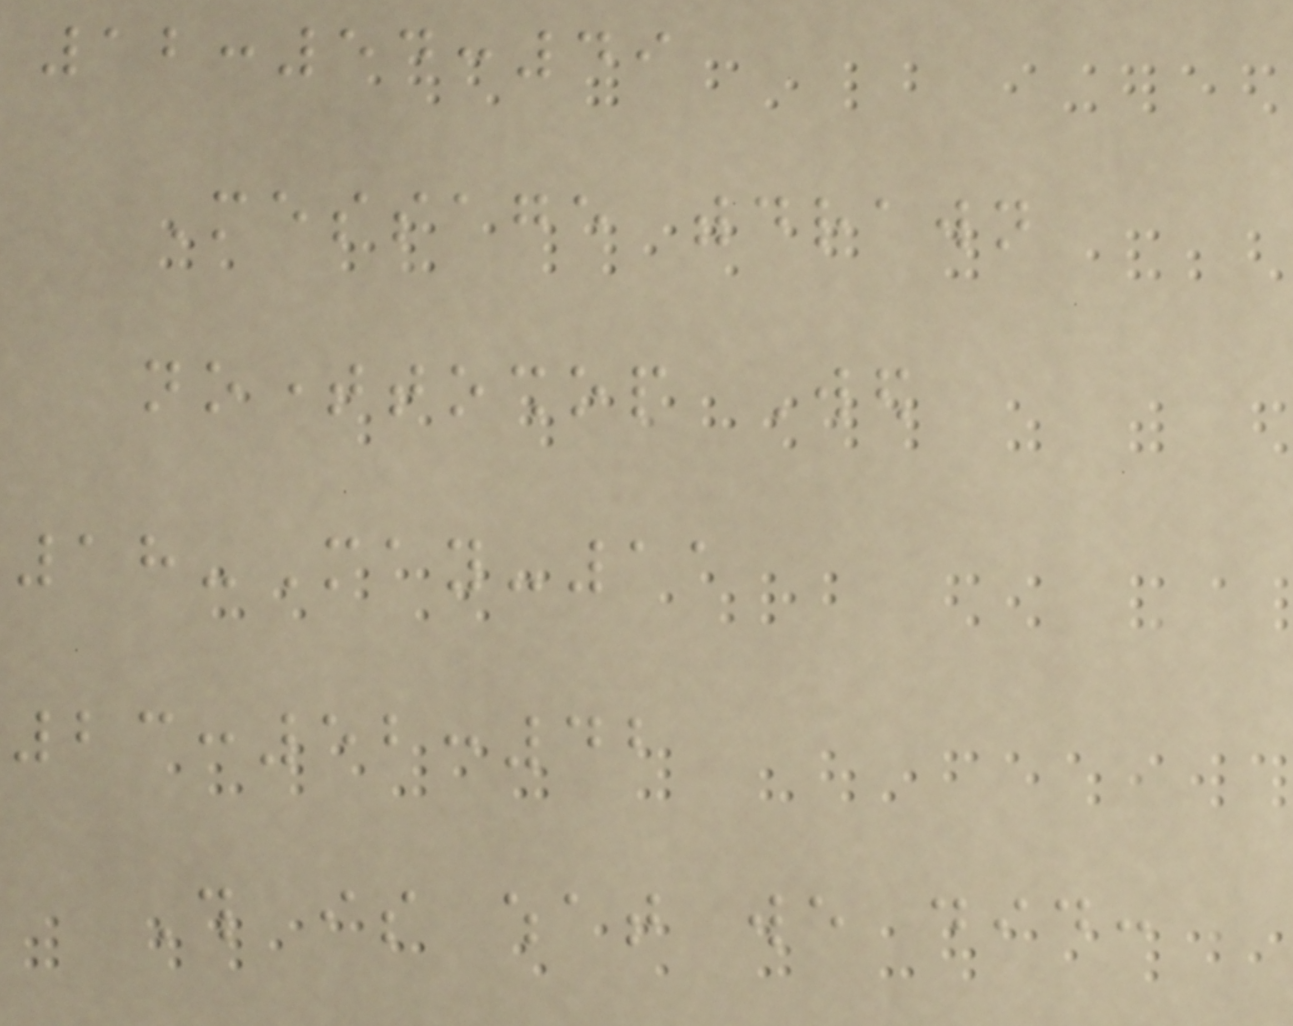12:54:49
Message withdrawn
notimetoshop Wed
18-May-11
23:52:42
This is what we did:
